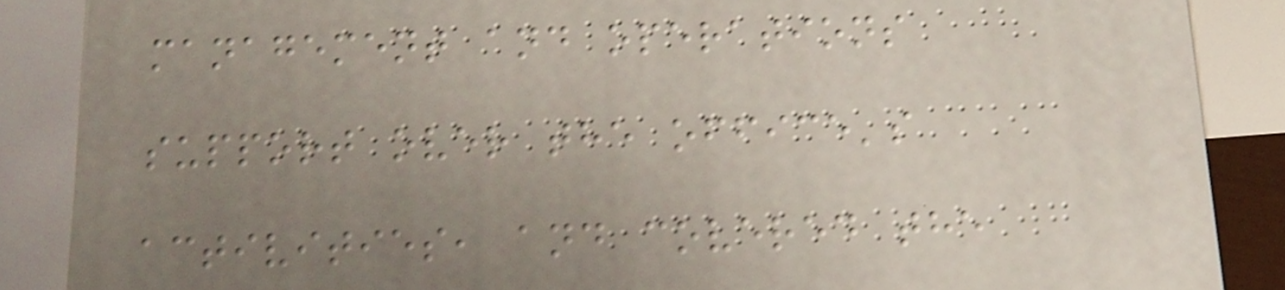management and operations
support over the office's
activities, and covered the
